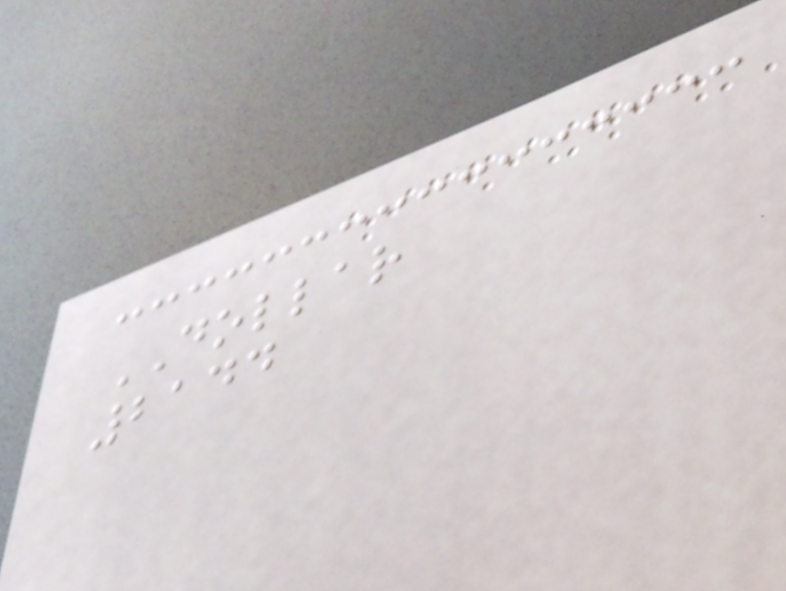DOLLAR
2144
